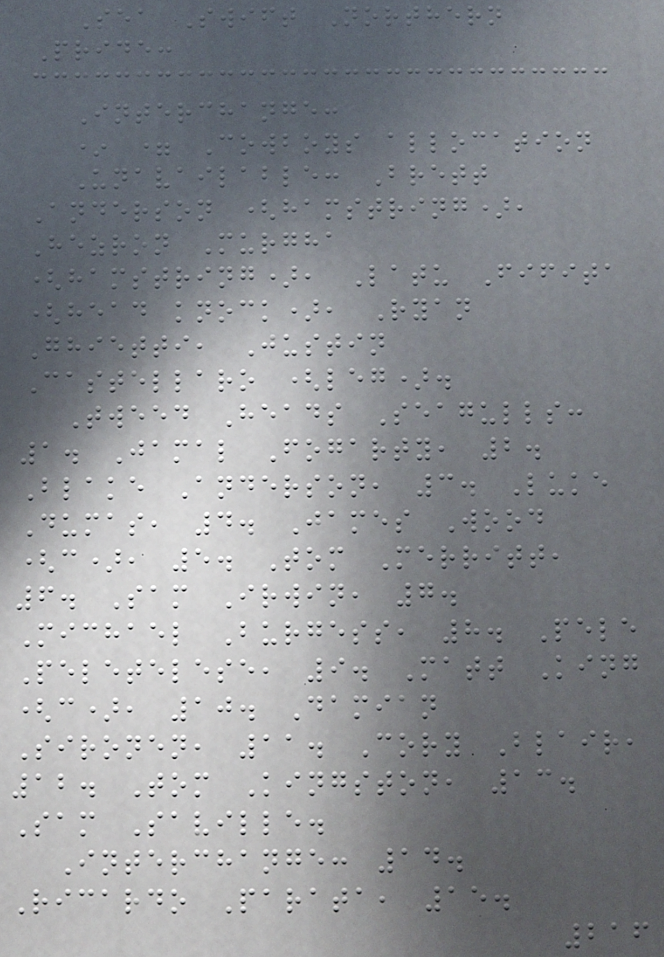Sea Swift Northern
Pride:
Interchange:
* = Cowboys allocation
Unavailable: Brett
Anderson (hamstring),
Hezron Murgha
(hamstring), Latu Fifita
(head knock), Ryan
Ghietti, Justin
Castellaro (leg).
Tweed Heads Seagulls:
1. Jamal Fogarty, 2.
Blake Anderson, 3. Luke
Dumas, 4. James Wood
(c), 5. Tom Merritt,
6. Sam Irwin, 7.
Michael Burgess, 8. Pele
Peletelese, 9. Matt King
(c), 10. Damian
Sironen, 11. Cory Blair,
12. Tom Kingston, 13.
Sam Saville.
Interchange: 14.
Ricardo Parata, 15.
216
